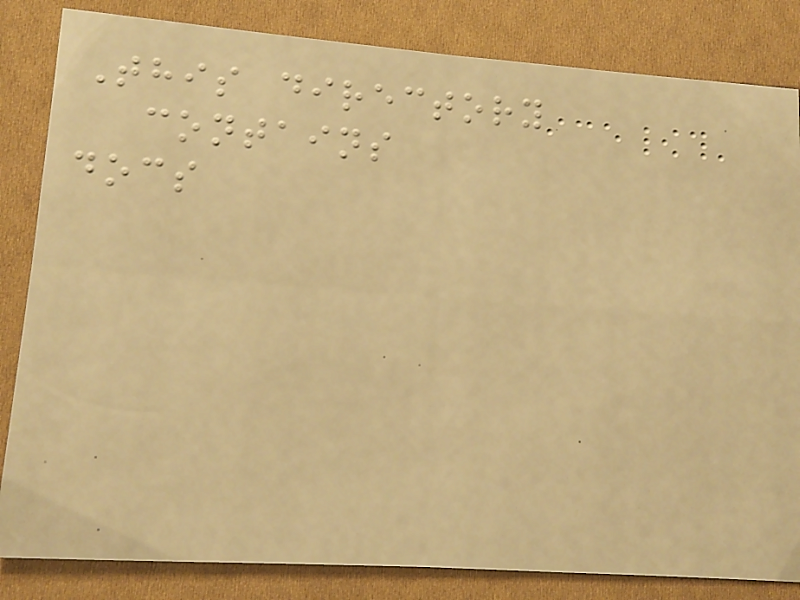This directory
contains
docs
